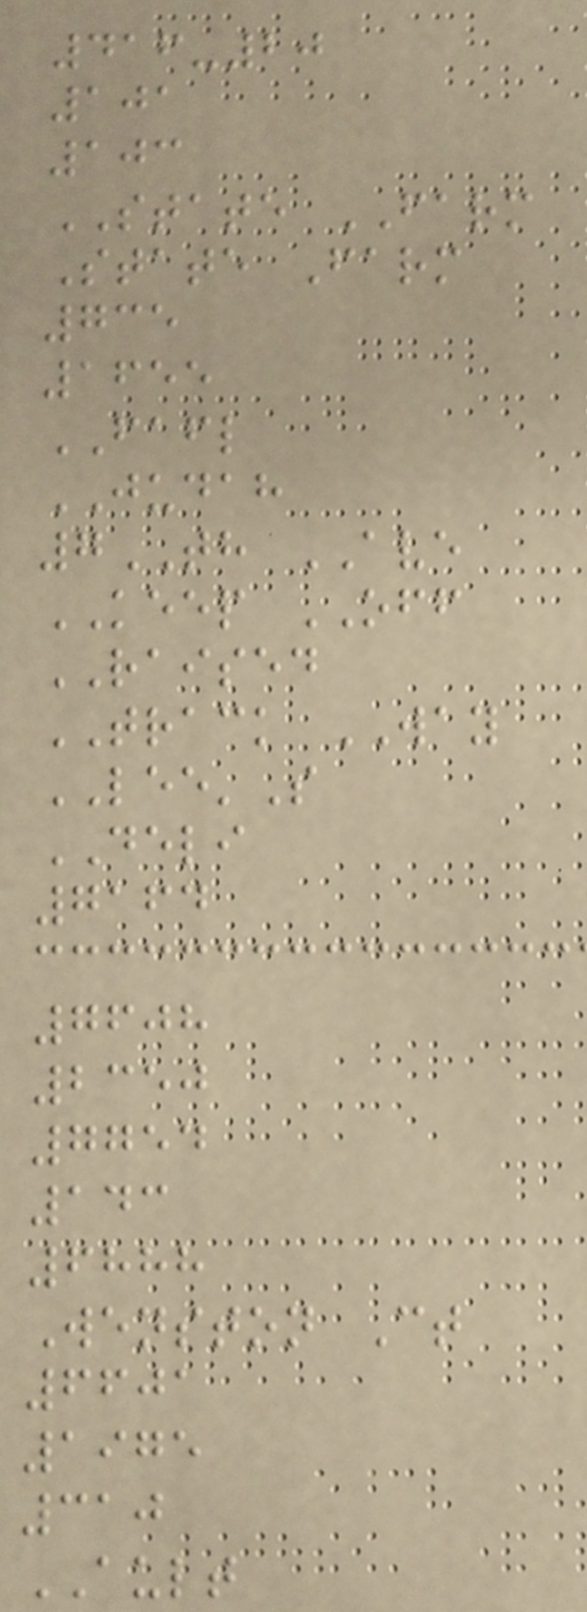416-20
101
103
STATE FARM
State Farm
735
1655
FAFL
JUDAH
7TH AVE
KEEP OFF
RAISED
TRACK WAY
LEE'S
DELI
7164
7608
2350
7754
143
6888
Wenston Ct
6601
1975
310
AULT
